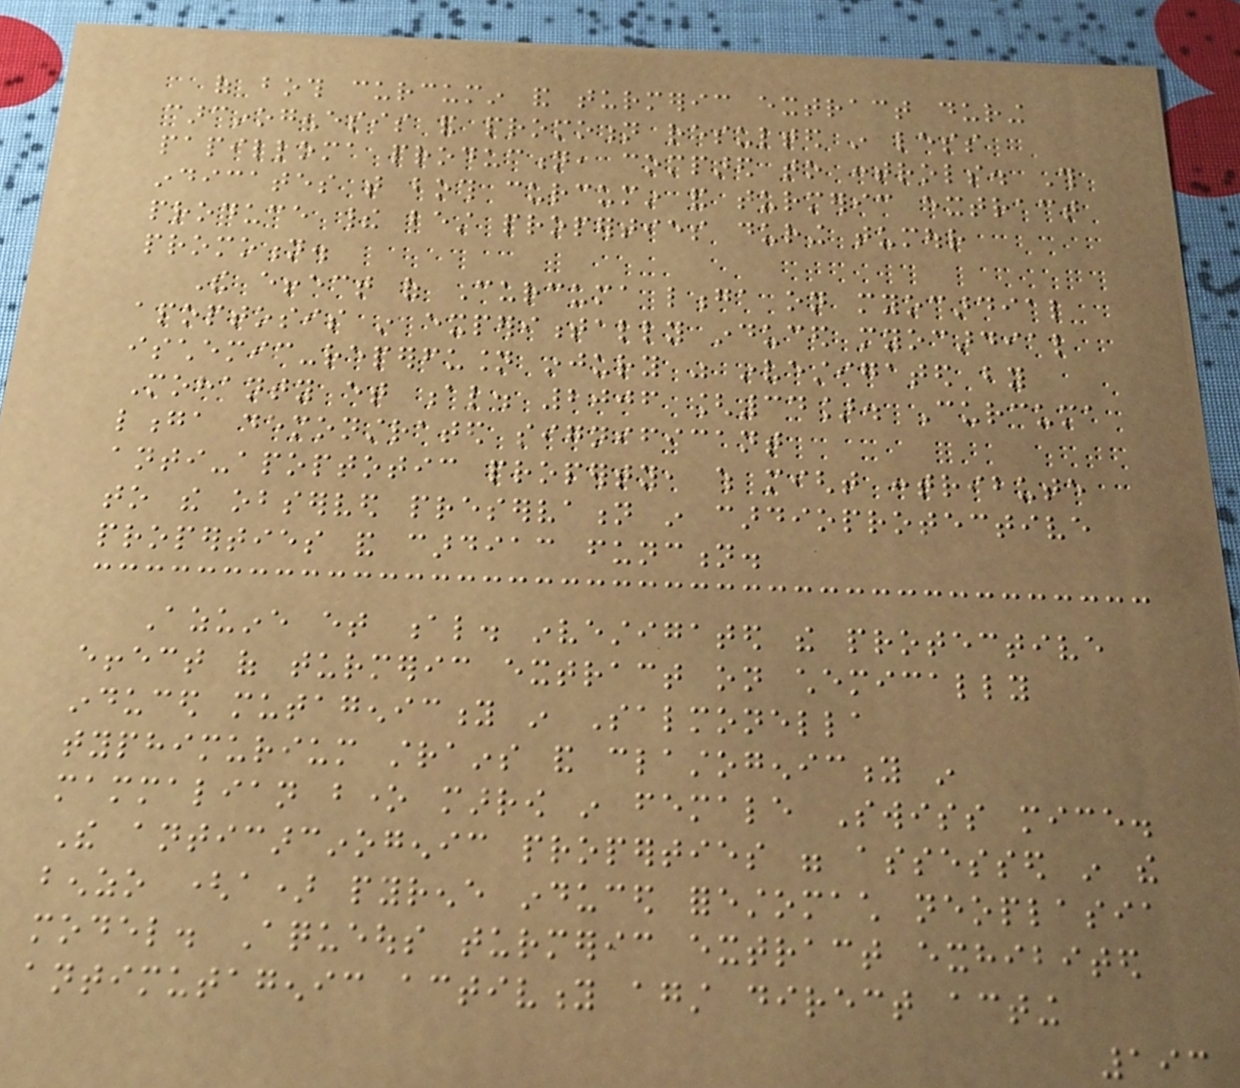of both curcumin and turmeric extract during
carcinogenesis and promotion resulted in less
papilloma production, compared to controls. This
indicates that both curcumin and turmeric extract
produce their best properties during tumour
promotion.
The effect of Curcuma longa on myocardial
apoptosis in experimentally induced myocardial
ischemic-reperfusion injury was investigated by
Mohanty et al. 2006 [34]. Curcuma
longa demonstrated significant
anti-apoptotic property, which might contribute
to the observed preservation in cardioprotective
properties and cardiac function.
Azuine et al. investigated the protective
effect of turmeric extract on chemically
induced mutagenicity in Salmonella
typhimurium strains and clastogenicity in
mammalian bone marrow in female Swiss mice.
The anticarcinogenic properties were assessed in the
benzo (a) pyrene induced forestomach neoplasia
model. Aqueous turmeric extract exhibited
antimutagenic activity against direct acting
193
